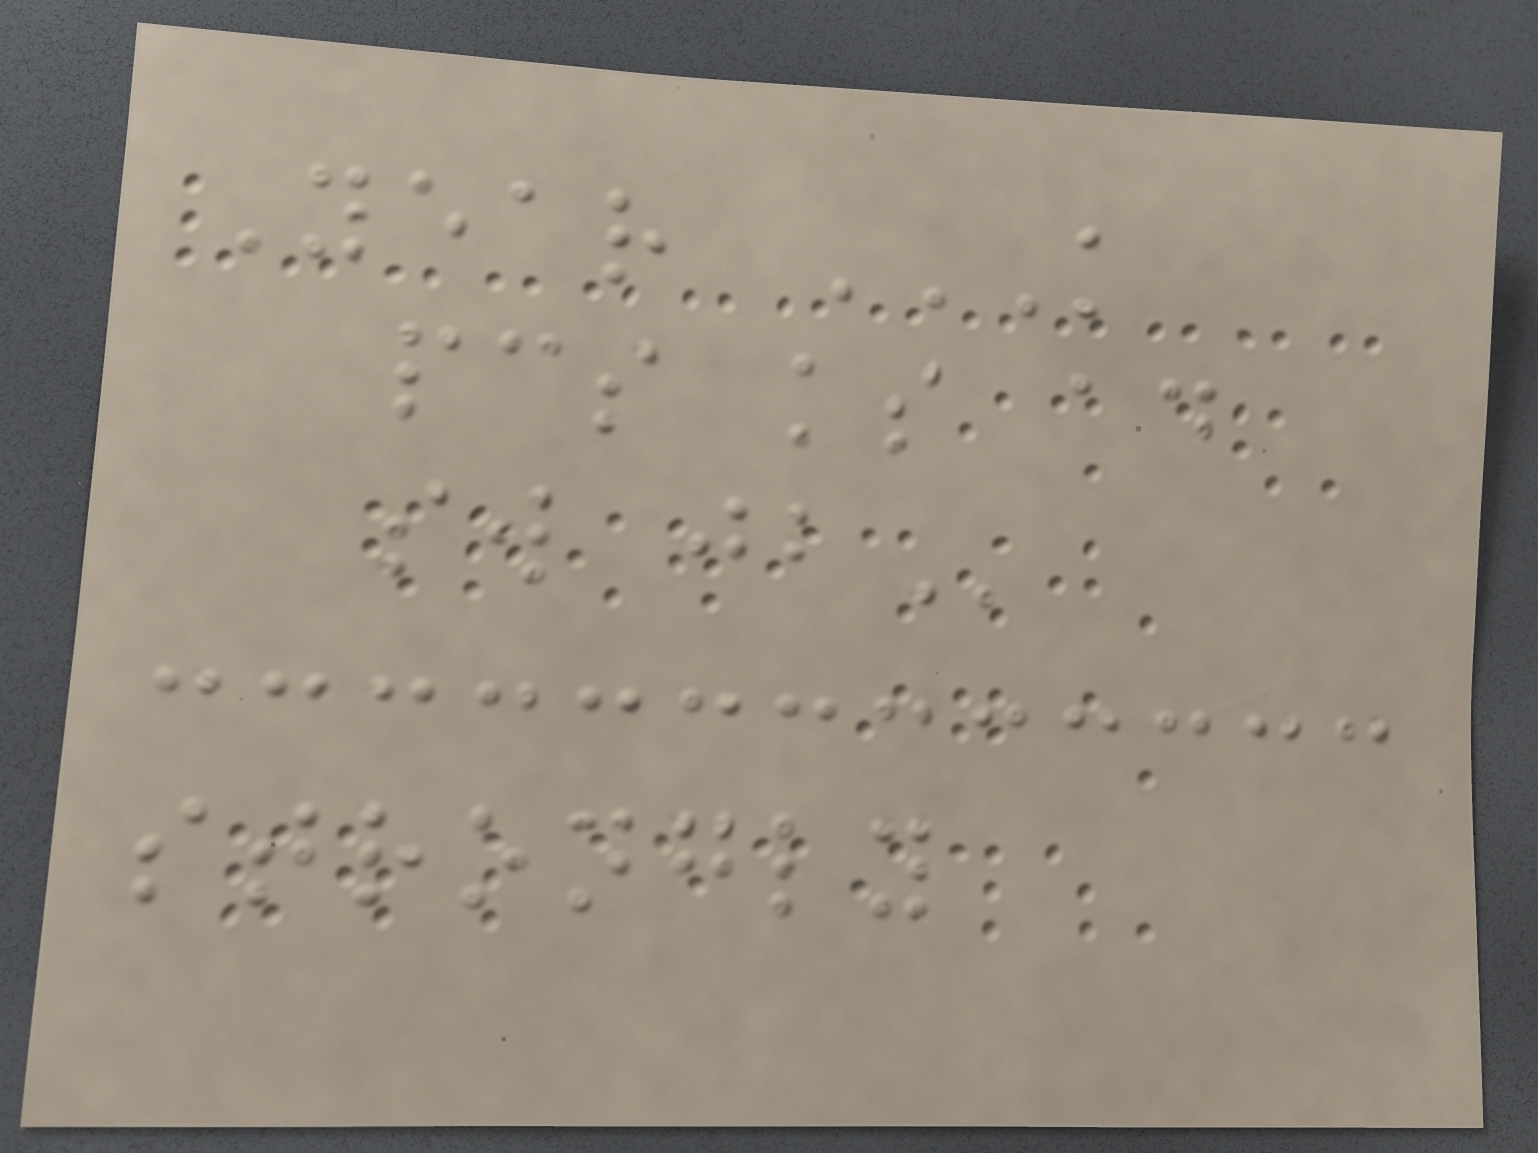Year K
PCS KS AD
SW JB
strongly
